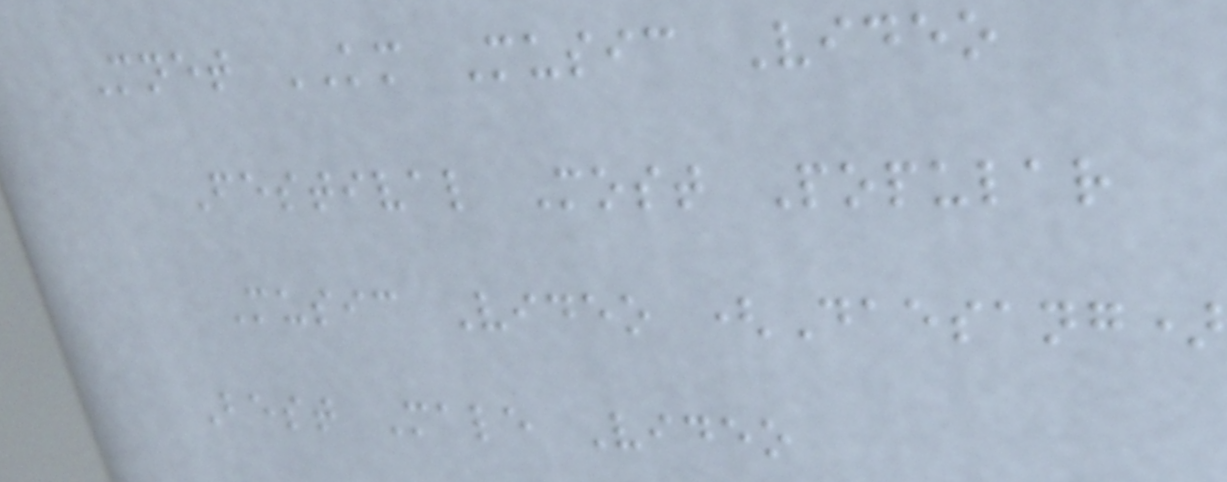Mnet KM Music Video
Festival Most Popular
Music Video (Daesang)
Best Male Video
